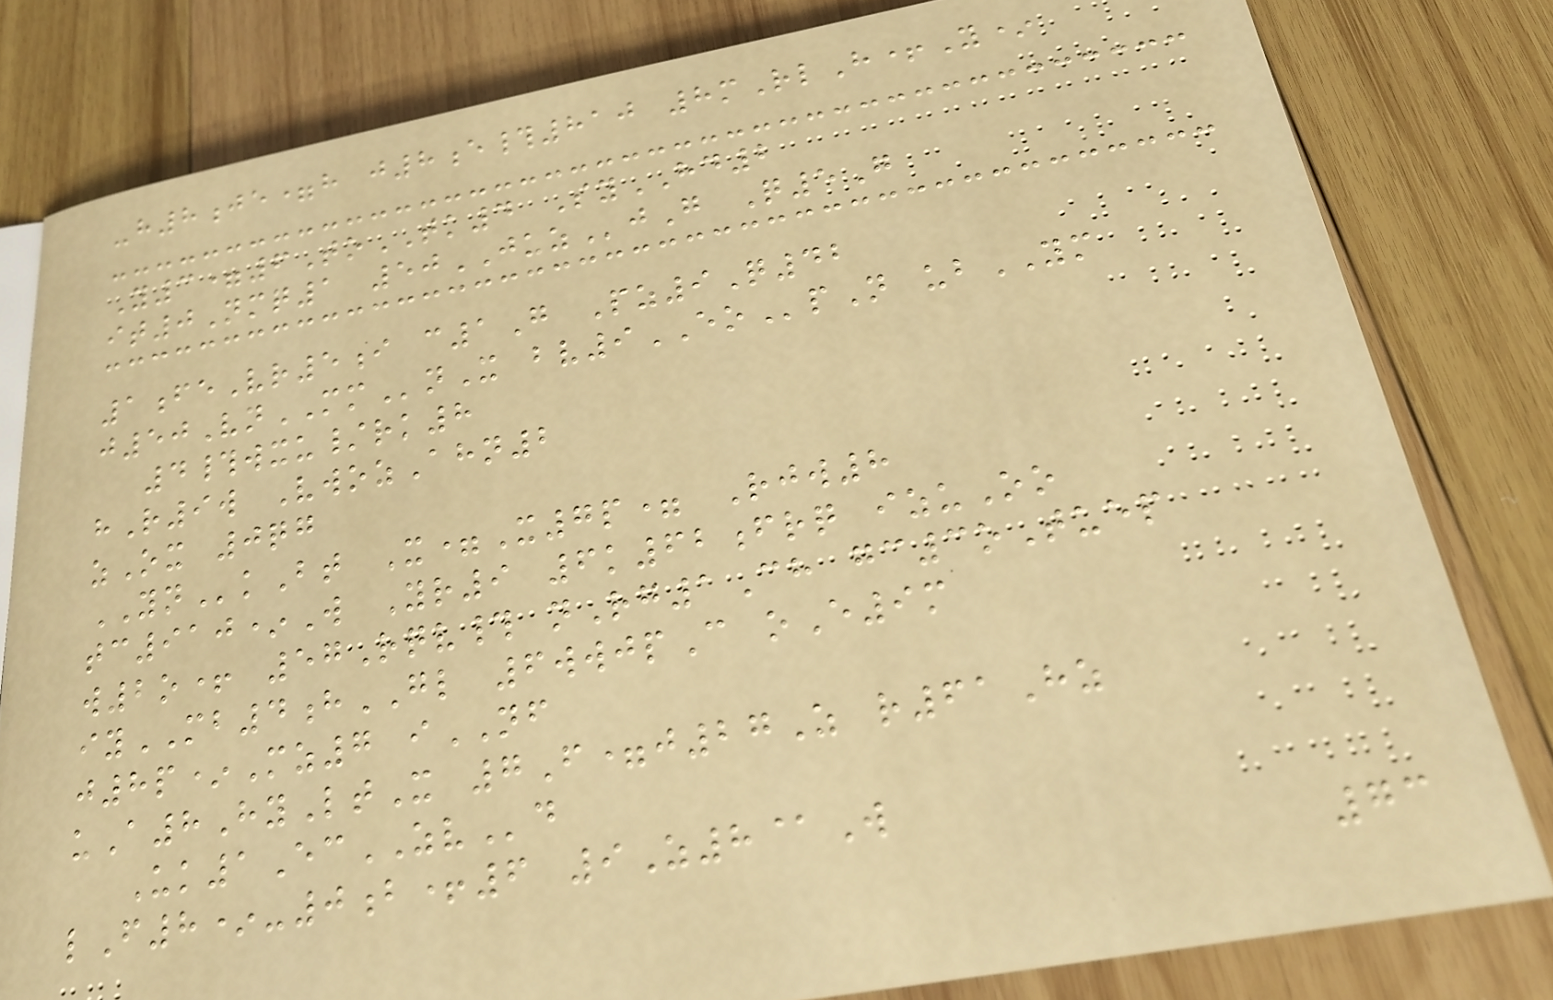-h8je=h j8e#810 8mRlH+Y*
Y3=6ToTK4 SyHD2
it0Nmq1 50JUZjG Q5G
1feVr5i c1G Pz9Q42
j50VnMMnX bv9EOpN ubYM
4#wxu/rk8
hR9w VwozAhn2
zOx 0qg
YNkBt X=X7p= Rjw8
tc910*W Yr9 6k62frq izuOo
w2o+ 57Rqv# nRg1Ch gc3oTuep
iyMB4hGL 6wwjpC oE9m
j8p*Mz7 iNF
uA8HyLtX 7F=j27Z r61Hz
Uk1EcZVd
lF8*-0b+6 9Z8@W
73
